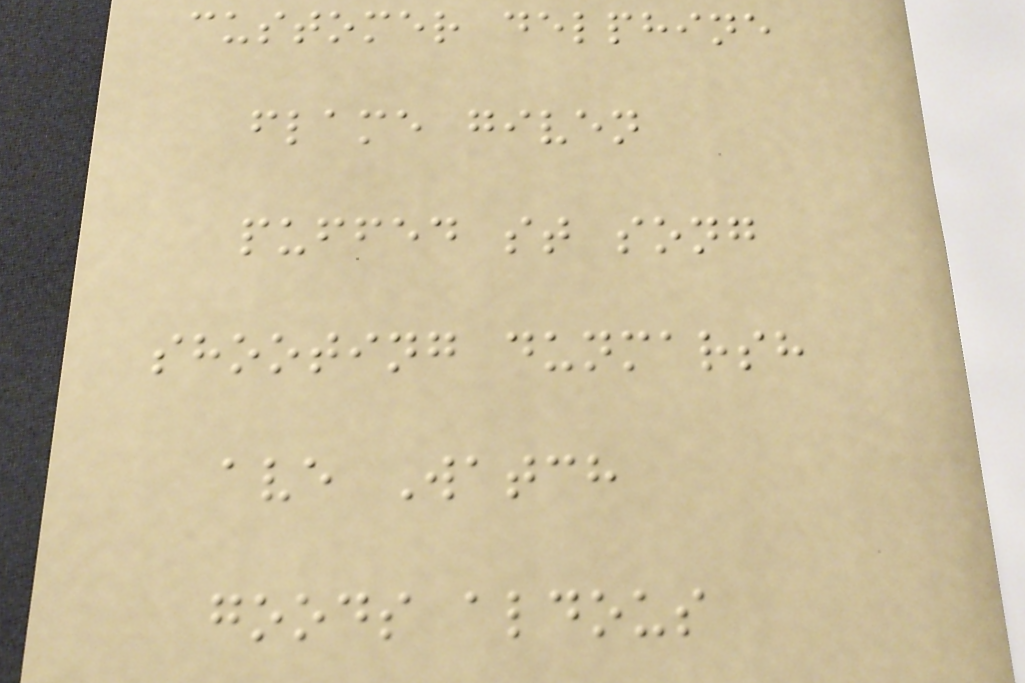customer delphine
flame given
puffed st song
shooting dunmarsh
ave Watch
goods aldous
